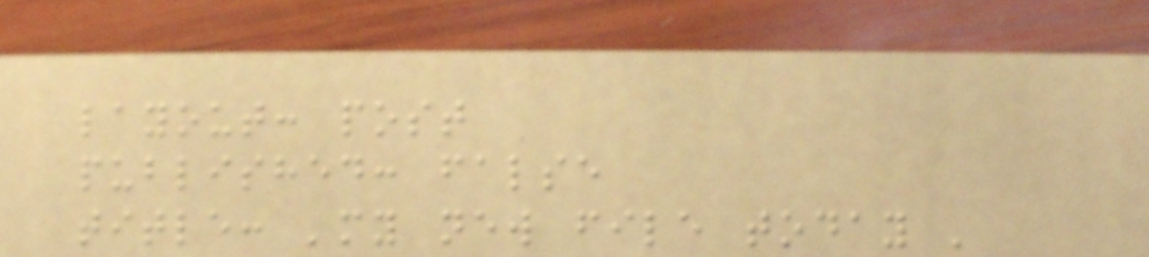layout: post
published: false
title: 'my new file today '
